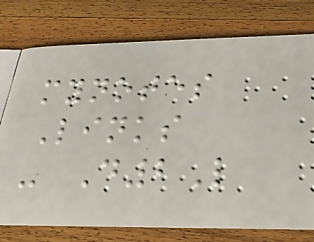mynotes
Links
- D2L
